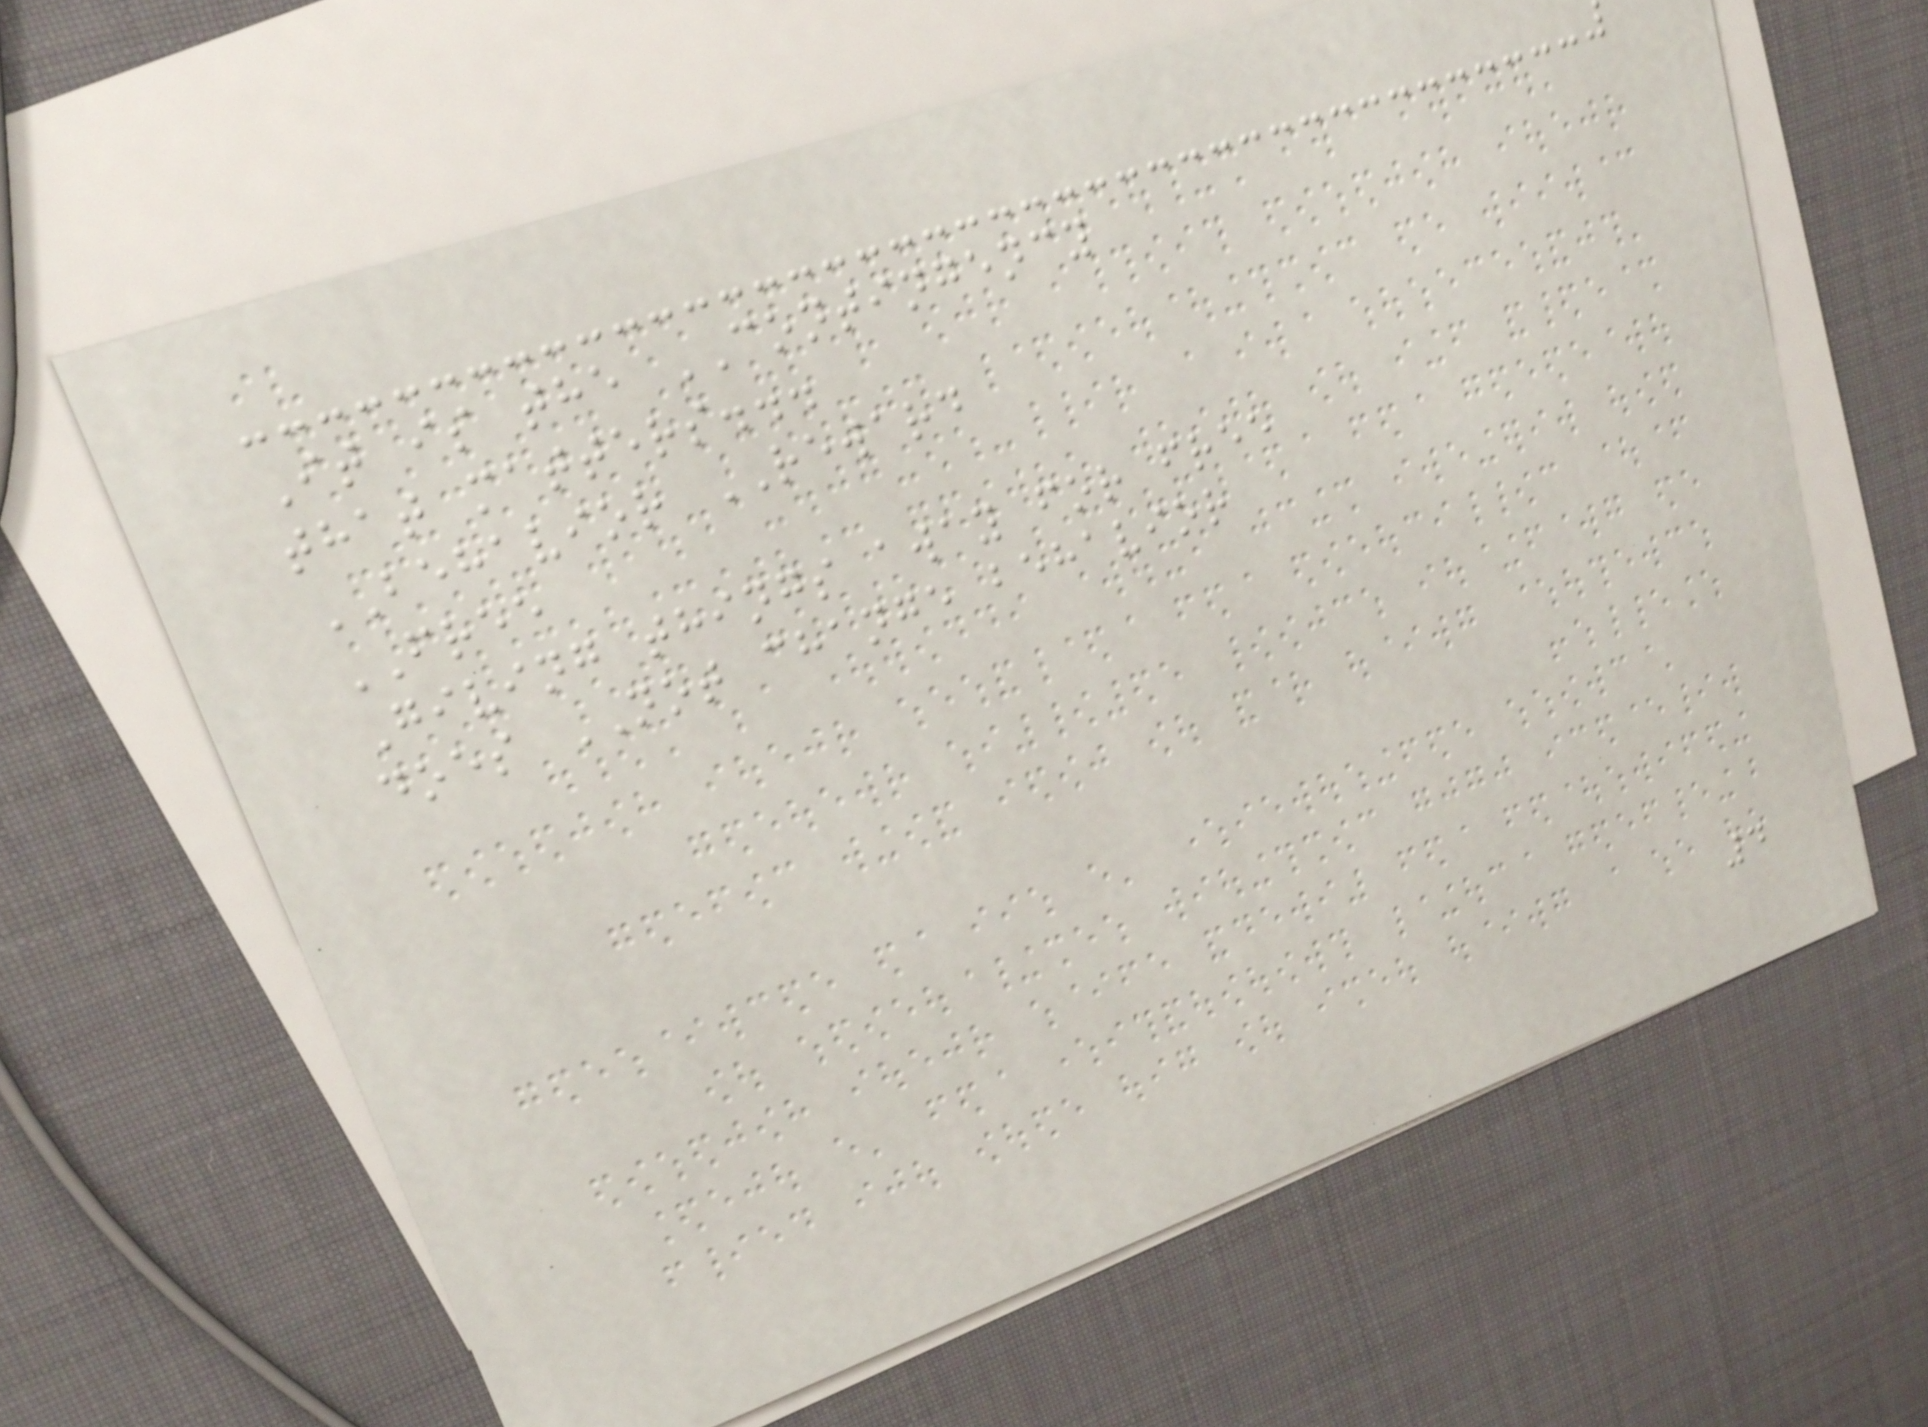It is the CONTINGENCY
that matters...
BEHAVIOR REWARD
FREE
Giving things away for free
does NOT change behavior
4
